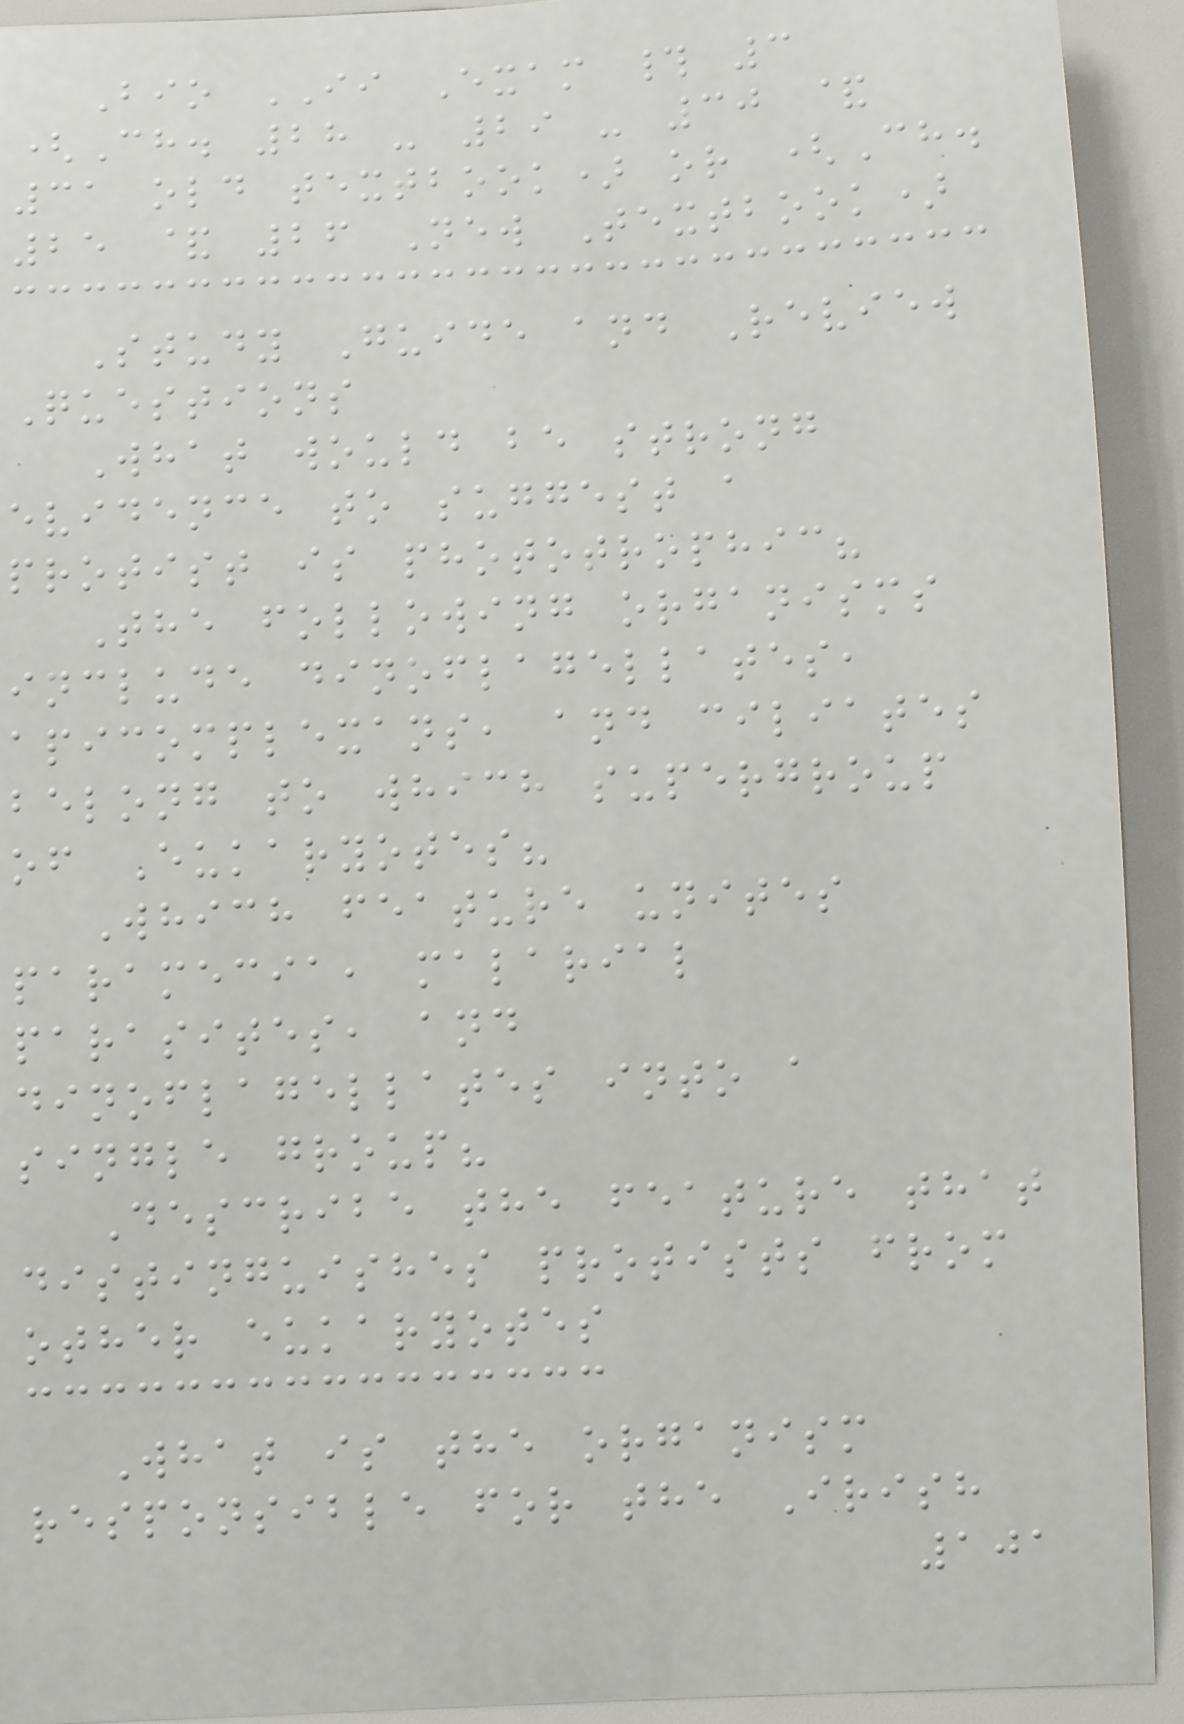Bio II Exam # 3
(Ch. 28 - 29 - 30 &
31 old textbook) or (Ch.
25 & 26 New Textbook)
Study Guide and Review
Questions
What would be strong
evidence to suggest a
protist is phototrophic?
The following organisms
include dinoflagellates,
apicomplexans, and ciliates
belong to which supergroup
of Eukaryotes?
Which feature unites
paramecia, malarial
parasites, and
dinoflagellates into a
single group?
Describe the feature that
distinguishes protists from
other eukaryotes
What is the organism
responsible for the Irish
101
